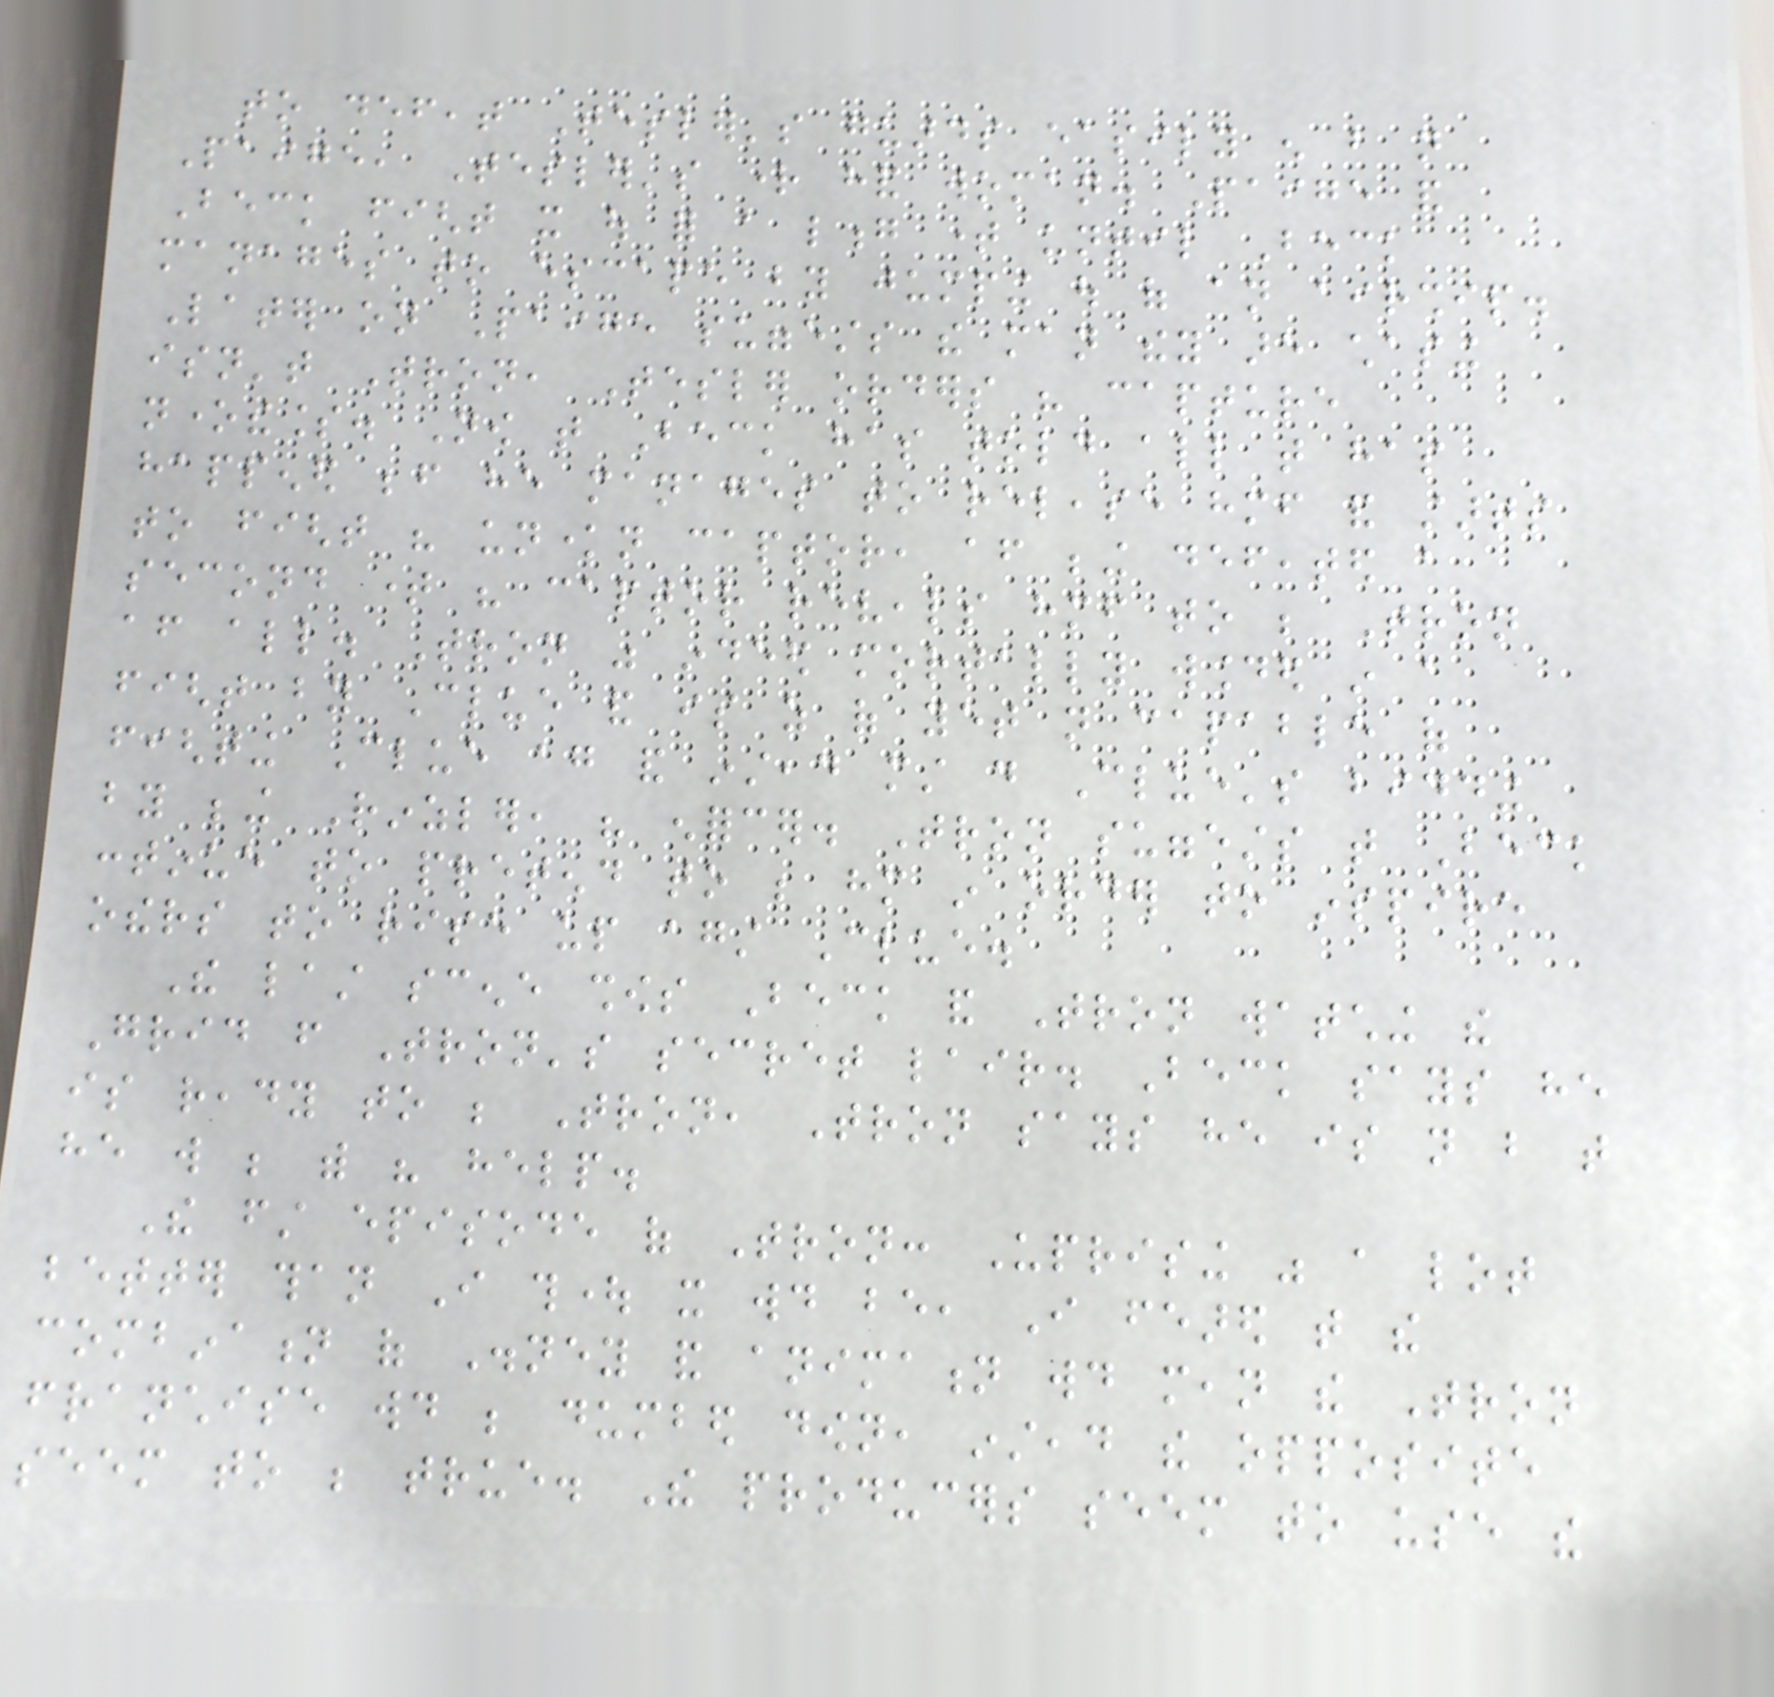to defeat Tesler's guards easily enough but not
Paige, Tesler's right hand woman. Paige and
Beck fight it out for a long time until Beck
manages to escape by jumping out of an airship.
Later on Paige suggests the man they are chasing
isn't Tron, Tesler orders his capture
nonetheless. Now that Beck has told all that has
happened before he manages to release himself and starts
to fight his unknown captor, after being defeated a
second time his captor reveals himself to be Tron
after all. Tron was indeed mortally wounded in a
fight by Clue and is as of yet not capable of
fighting Clue again and instead must do Clue's bidding
by being Rinzler, his enforcer. Tron suggests that Beck
continue to pretend to be him in order to inspire
others to rise up against Clue.
The last scene shows Beck and Tron watching the
Grid from Tron's secret lair. Beck says he
is ready to be Tron, Tron says he is not but that
he will be with his help.
The first episode of Tron: Uprising was a lot
better than I thought it would be, I feared that the
combination of Disney and animation would mean the Tron
franchise would be dumbed down, instead the opposite
seem to be true. The producers seem to use the
